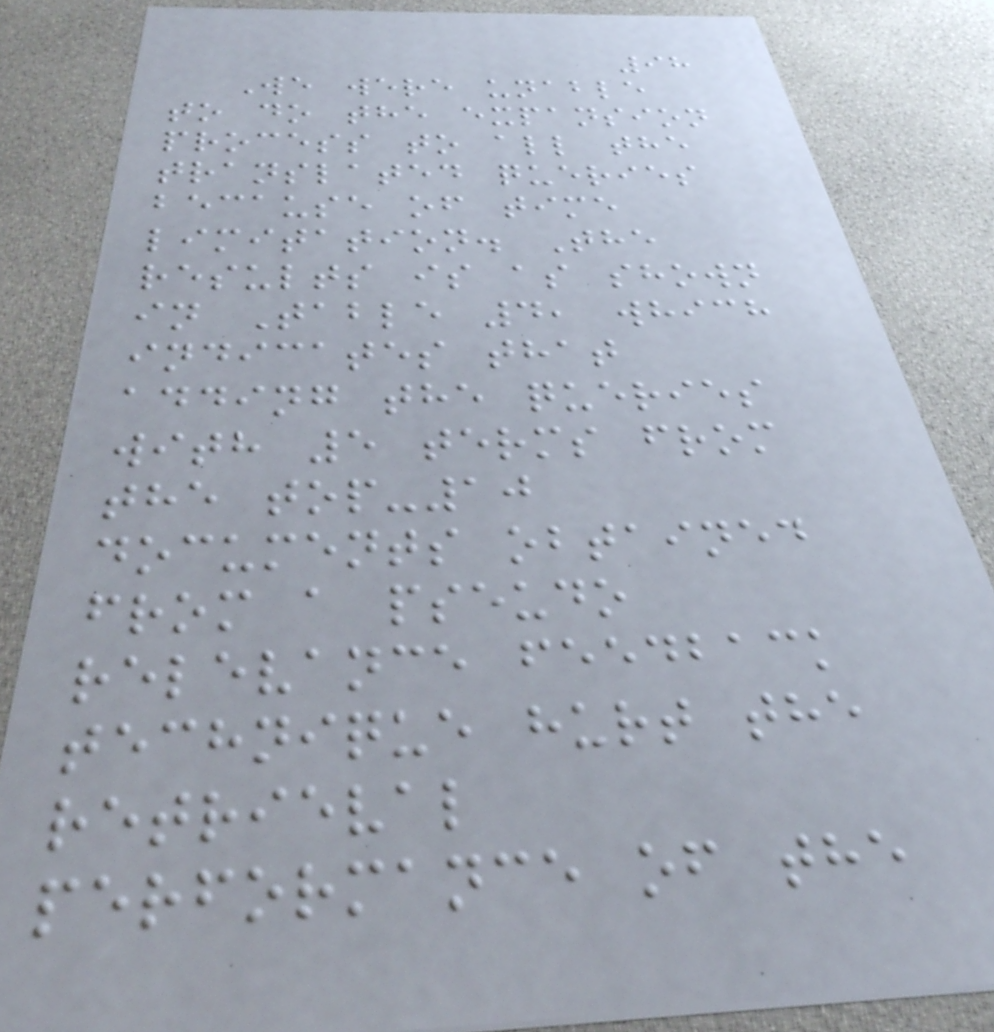98
We were unable
to do the expansion
process to all the
translated queries
because of time
limitation. The
results is as shown
in Table 4, which
indicates that
adding the queries
with 5 terms from
the top-10
documents obtained
from a pseudo
relevance feedback
technique hurt the
retrieval
performance of the
